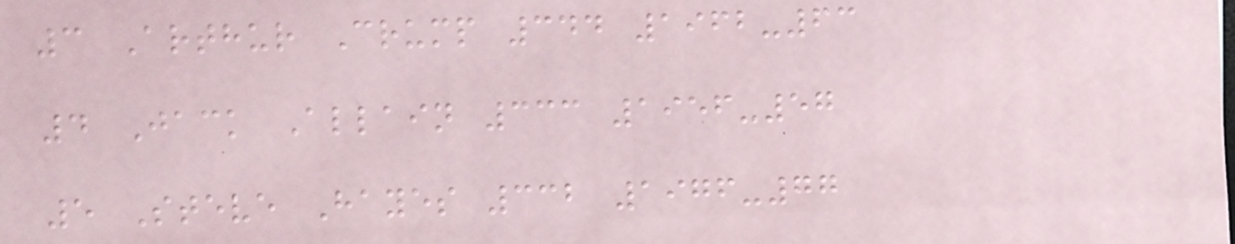3 Arthur Crump 344 1962-63
4 Jack Allain 333 1956-57
5 Steve Hayes 332 1976-77
